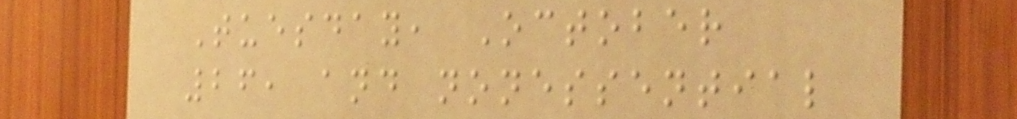Tuesday, October
26, and nonessential
